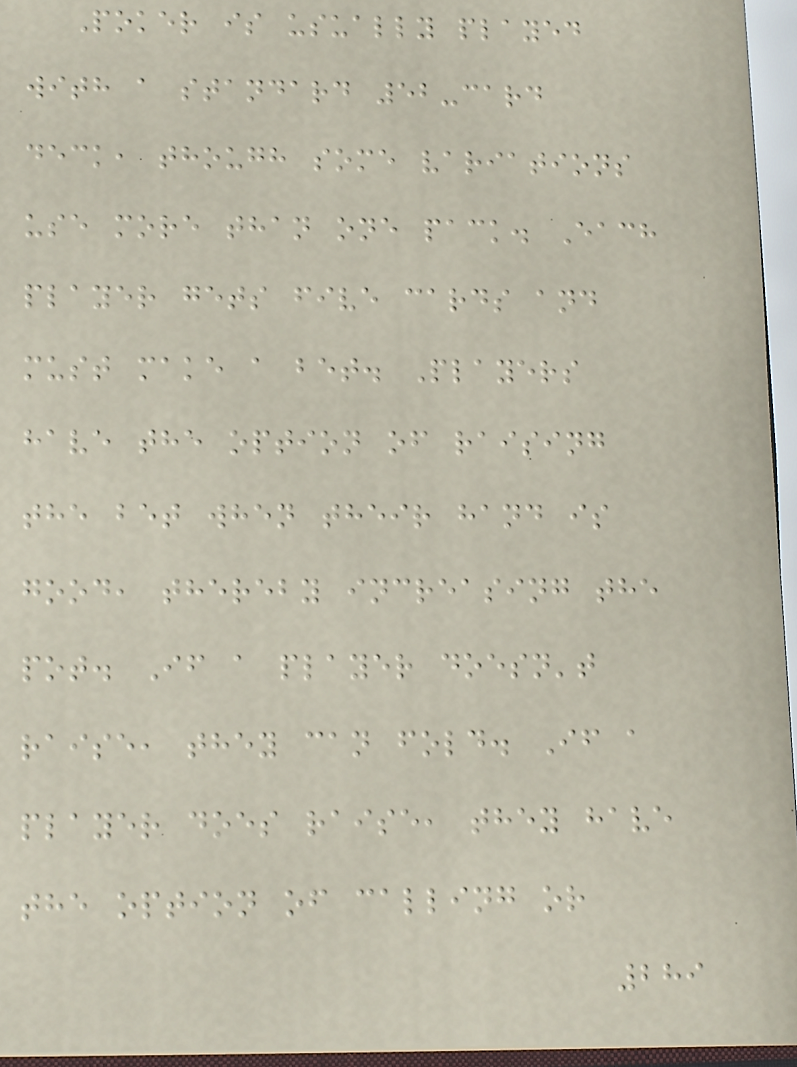Poker is usually played
with a standard 52-card
deck, though some variations
use more than one pack. Each
player gets five cards and
must make a bet. Players
have the option of raising
the bet when their hand is
good, thereby increasing the
pot. If a player doesn't
raise, they can fold. If a
player does raise, they have
the option of calling or
289
